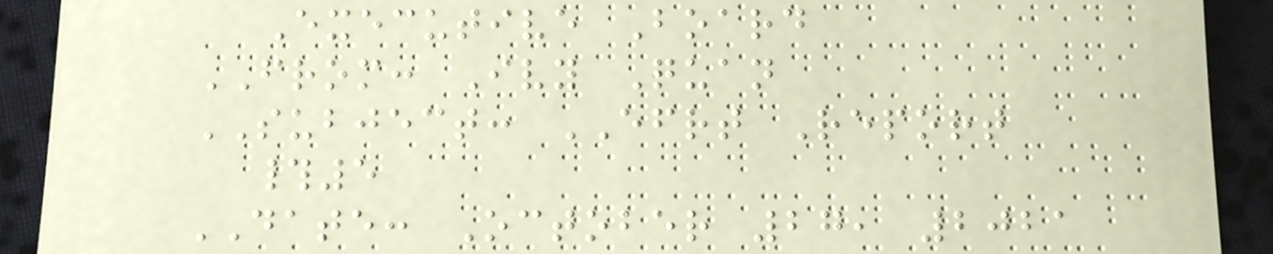Executive Board
FROM: Ivy Quan
SUBJECT: EFRT Report
#5
DATE: October 27, 2021
